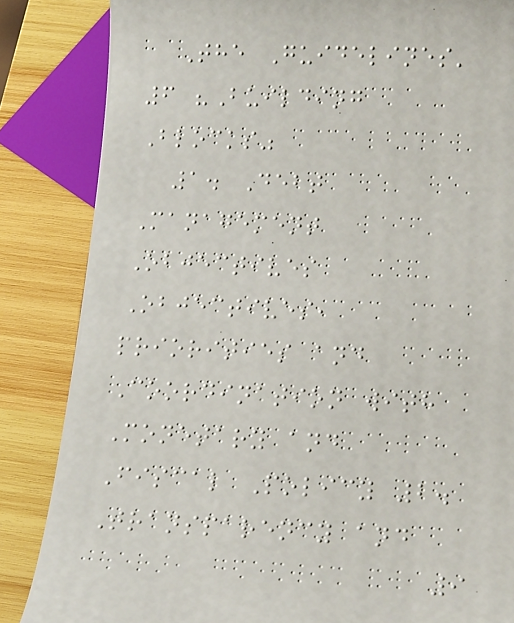The Guidelines'
6 "Building
Blocks"
1. Debt
Management
Objectives
Objectives,
priorities and
Coordination with
Monetary and
Fiscal Policy 2.
Transparency and
9
